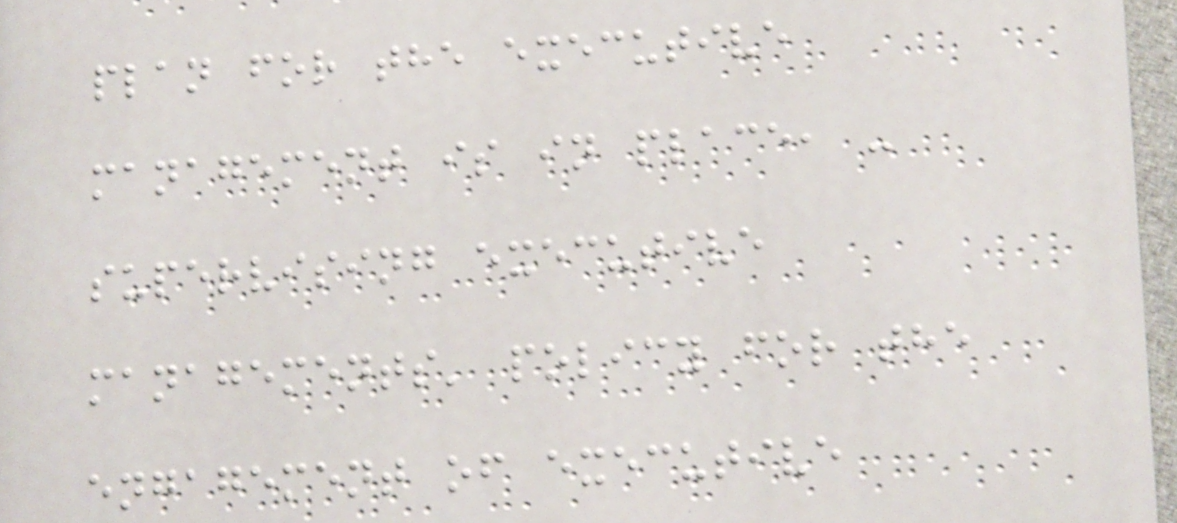plan for the executive
management is in place, -
supervising executive
managements' policy for the
engagement of executive
